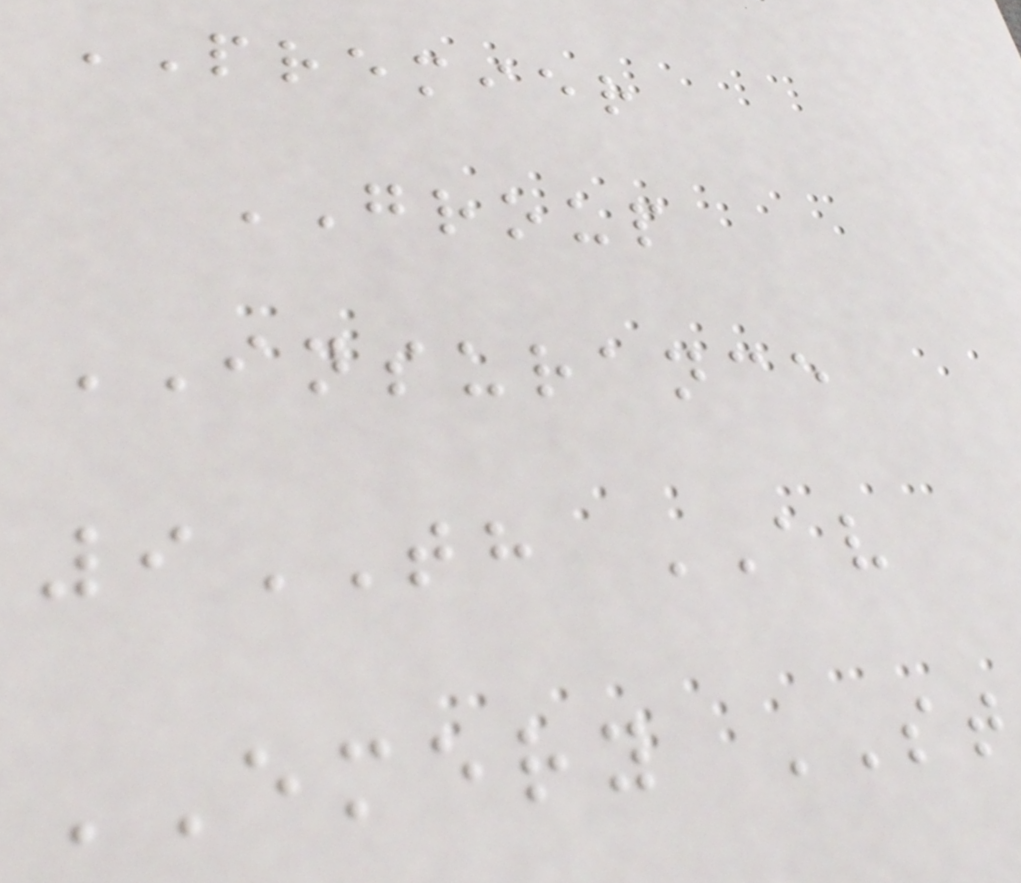PREMIER
GROUP
INSURANCE
9TH AV
EMERY ST
